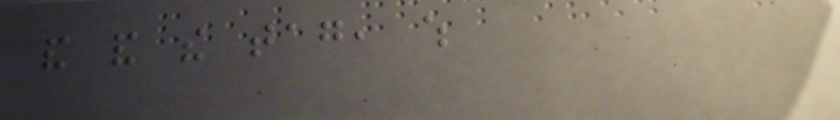and and the tag, which
